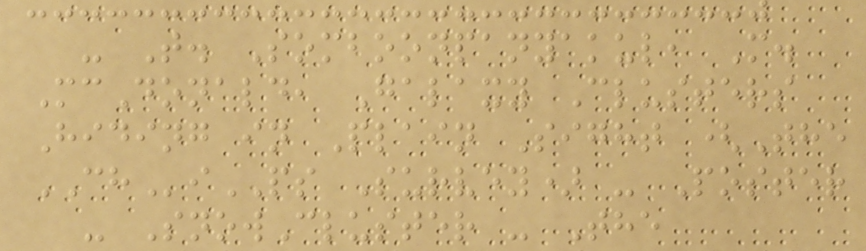- T. Somboonpanyakul, M.
McDonald, Galaxy Clusters
Hiding in Plain Sight (The
CHiPS Survey) - Poster
- SnowCluster - The
